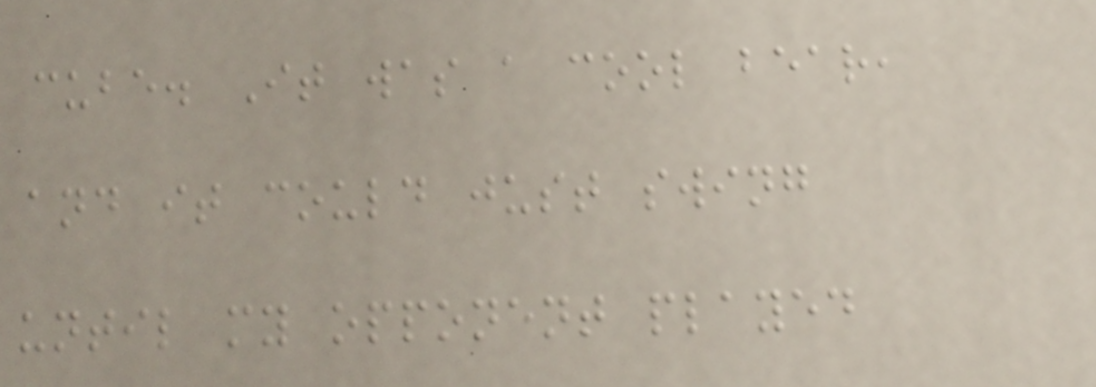cube. It was a cool bear,
and it could just swing
until my opponent played
